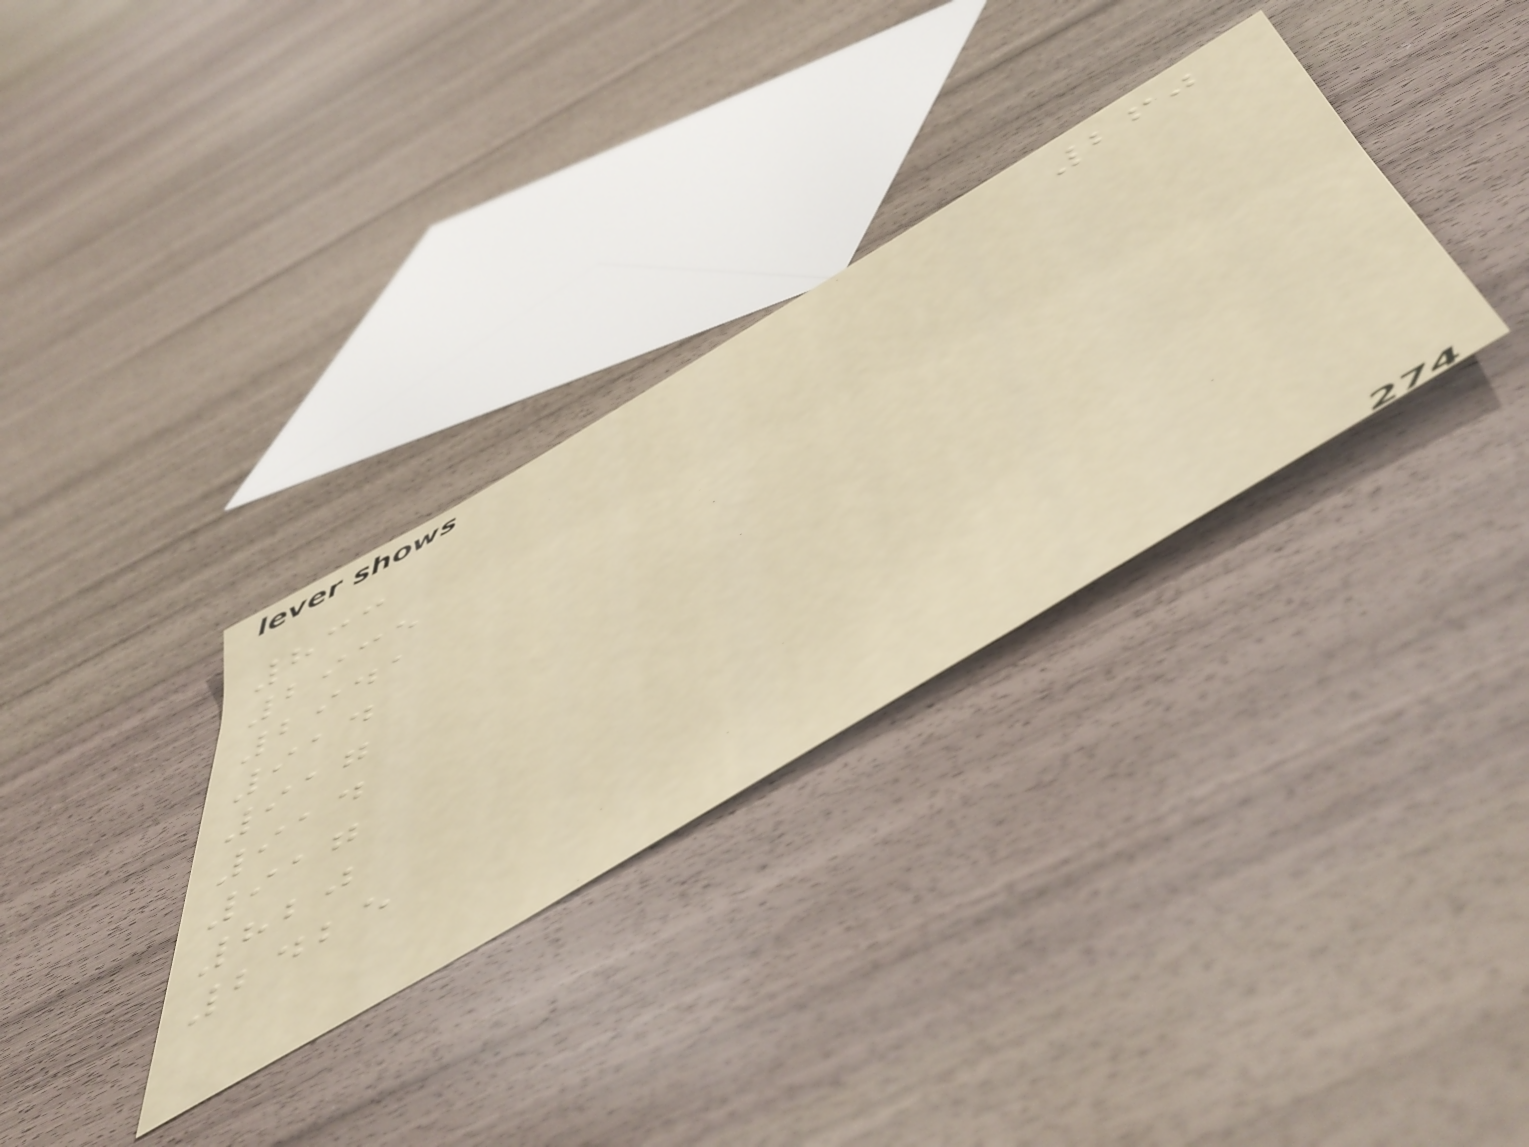260
833
2935
2941
914
917
914
917
820
2425
